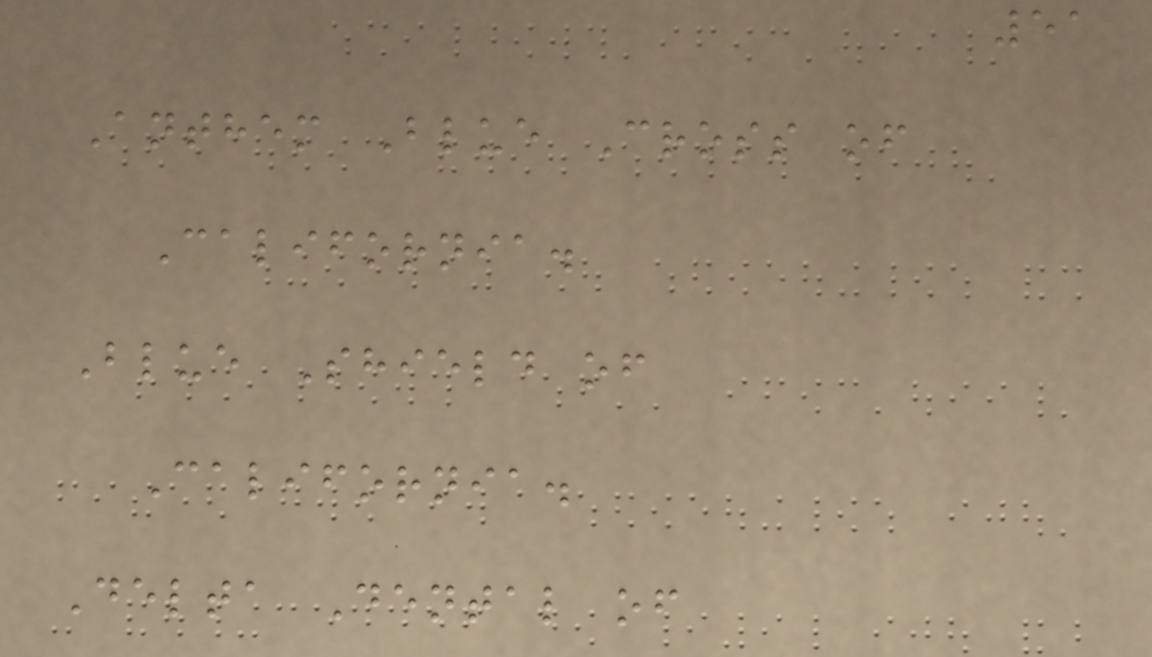51
Anthem Blue Cross of
California.
Blue Shield of
California.
Delta Dental of
